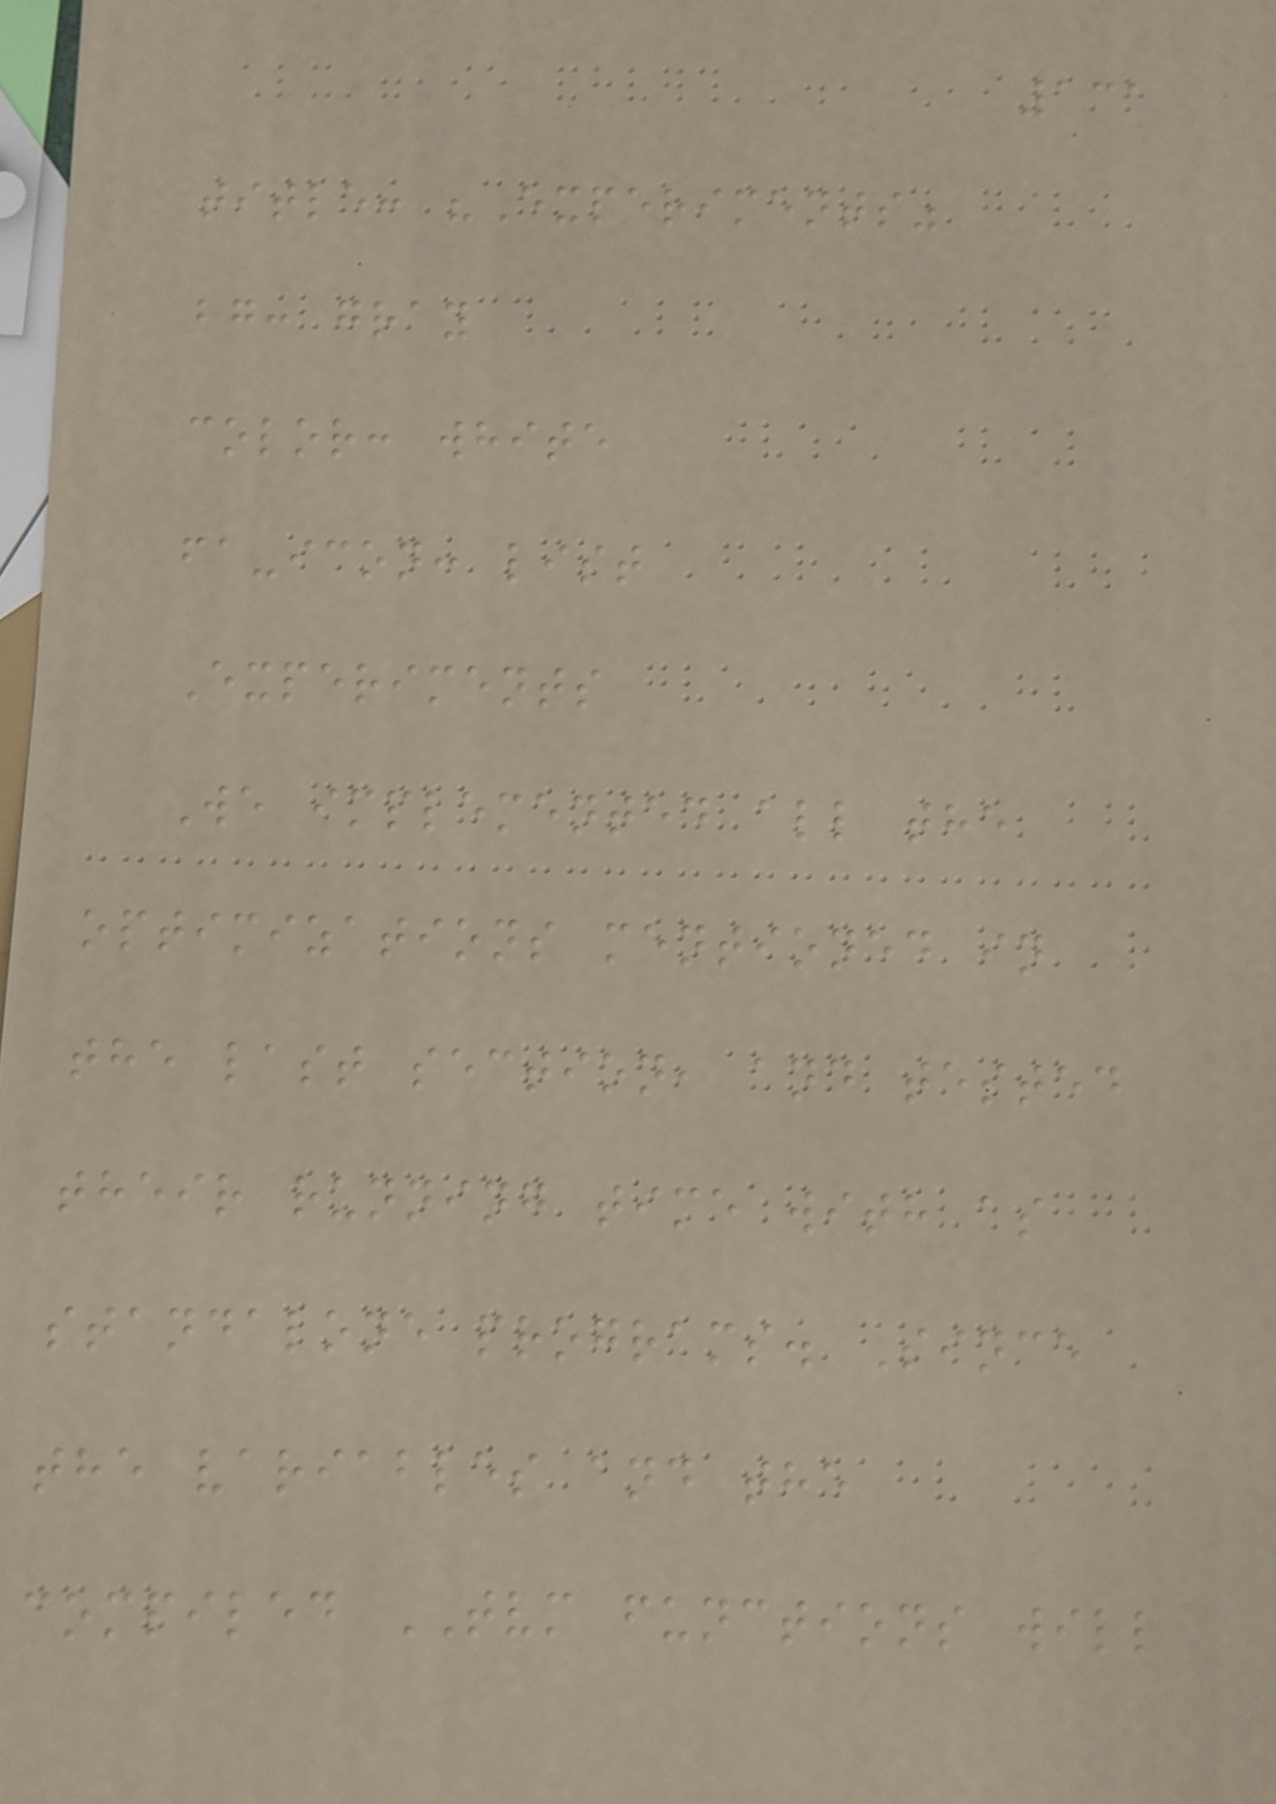131
title: "Experiments"
bg: gray
color: white
fa-icon: list
Experiments
We implemented all the
optimizations mentioned in
the last section, and tested
their running time with as
standalone programs. Since
the variables and the
compiled TVM functions will
